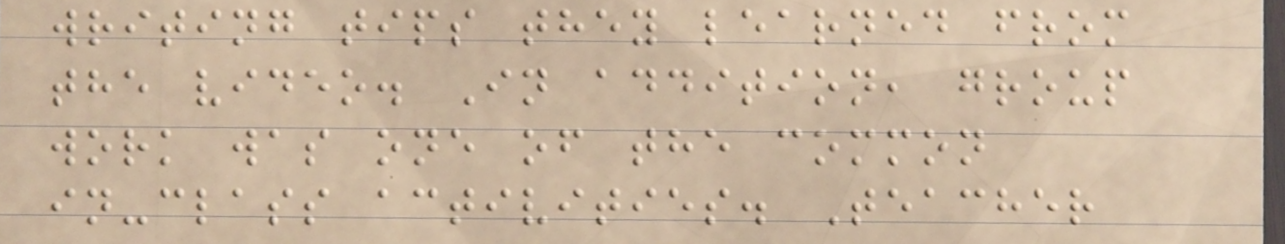writing tips they learned from
the video. In addition, group
work was one of the common
in-class activities. Teacher
